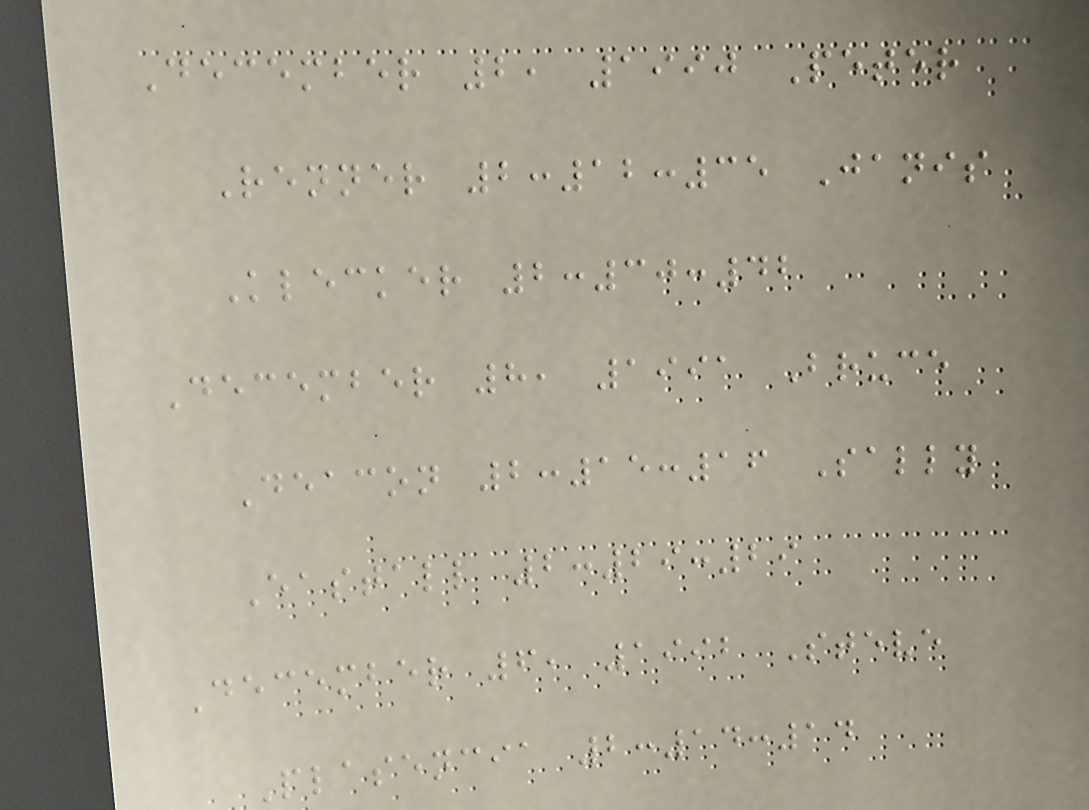December 2, 1990 Peter
Renner 2:12:35 Janis
Klecker 2:30:42
December 8, 1991 Bruce
Deacon 2:15:16 Sally
Eastall 2:29:29
December 6, 1992 Steve
Plasencia 2:14:14
